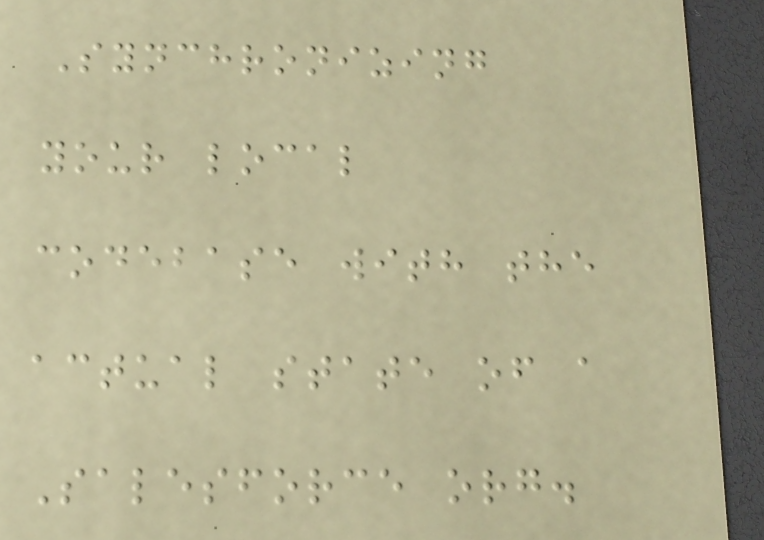Synchronizing
your local
codebase with the
actual state of a
Salesforce org.
